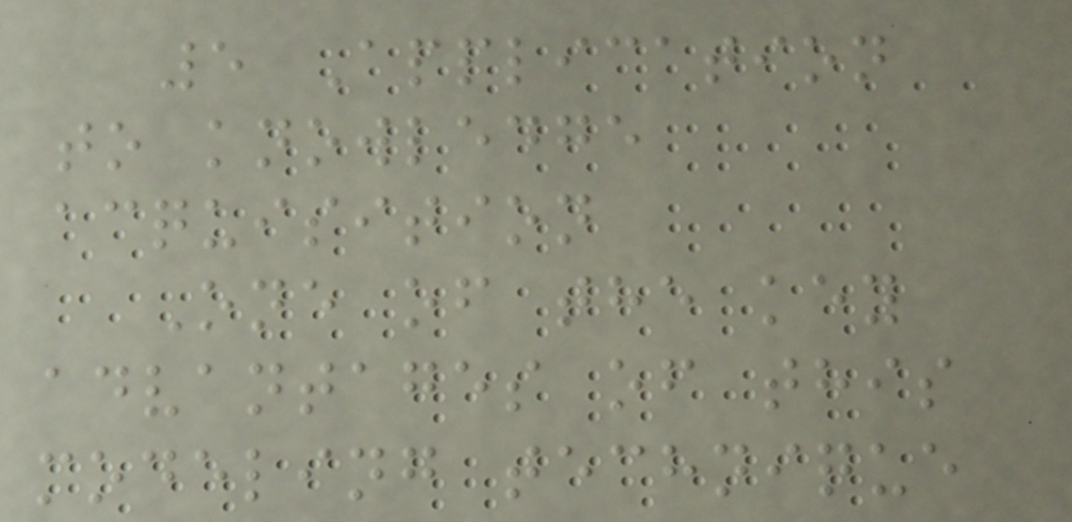5 Application
to knowledge
acquisition
One of the key
advantages of this
modeling technique
